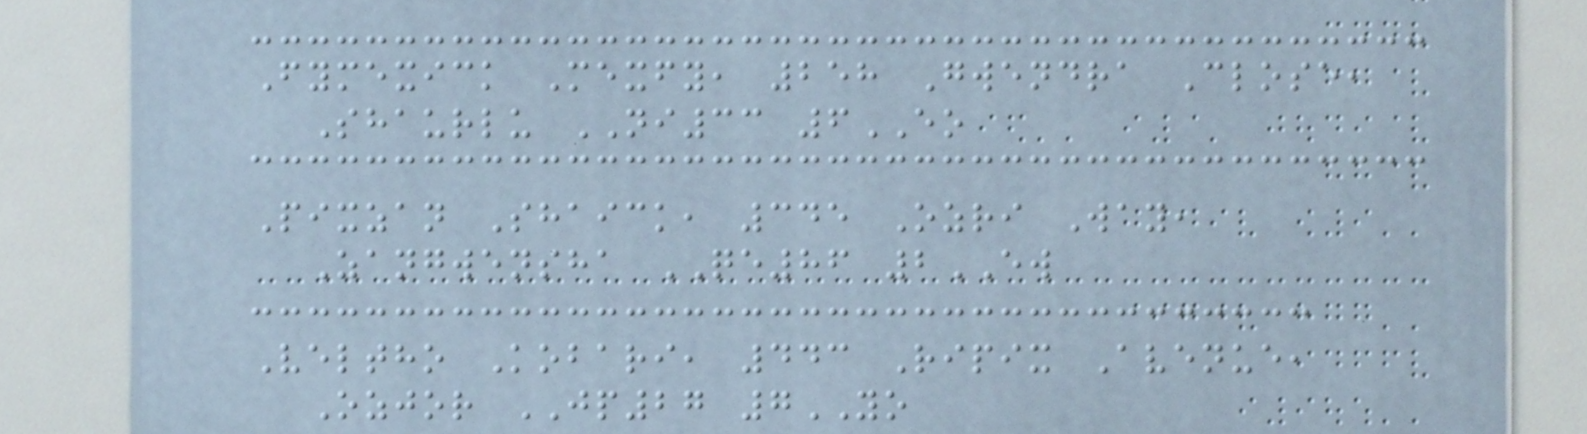Fymexick Mexfy, 258 Gwendra Close,
Shaurlu NI33 6EO
Pixzan Shaick, 345 Ozri Way,
Zangwensha QE86 2EW
Veltho Kobari, 443 Ripix Avenue,
Ozjor JP27 7YO
